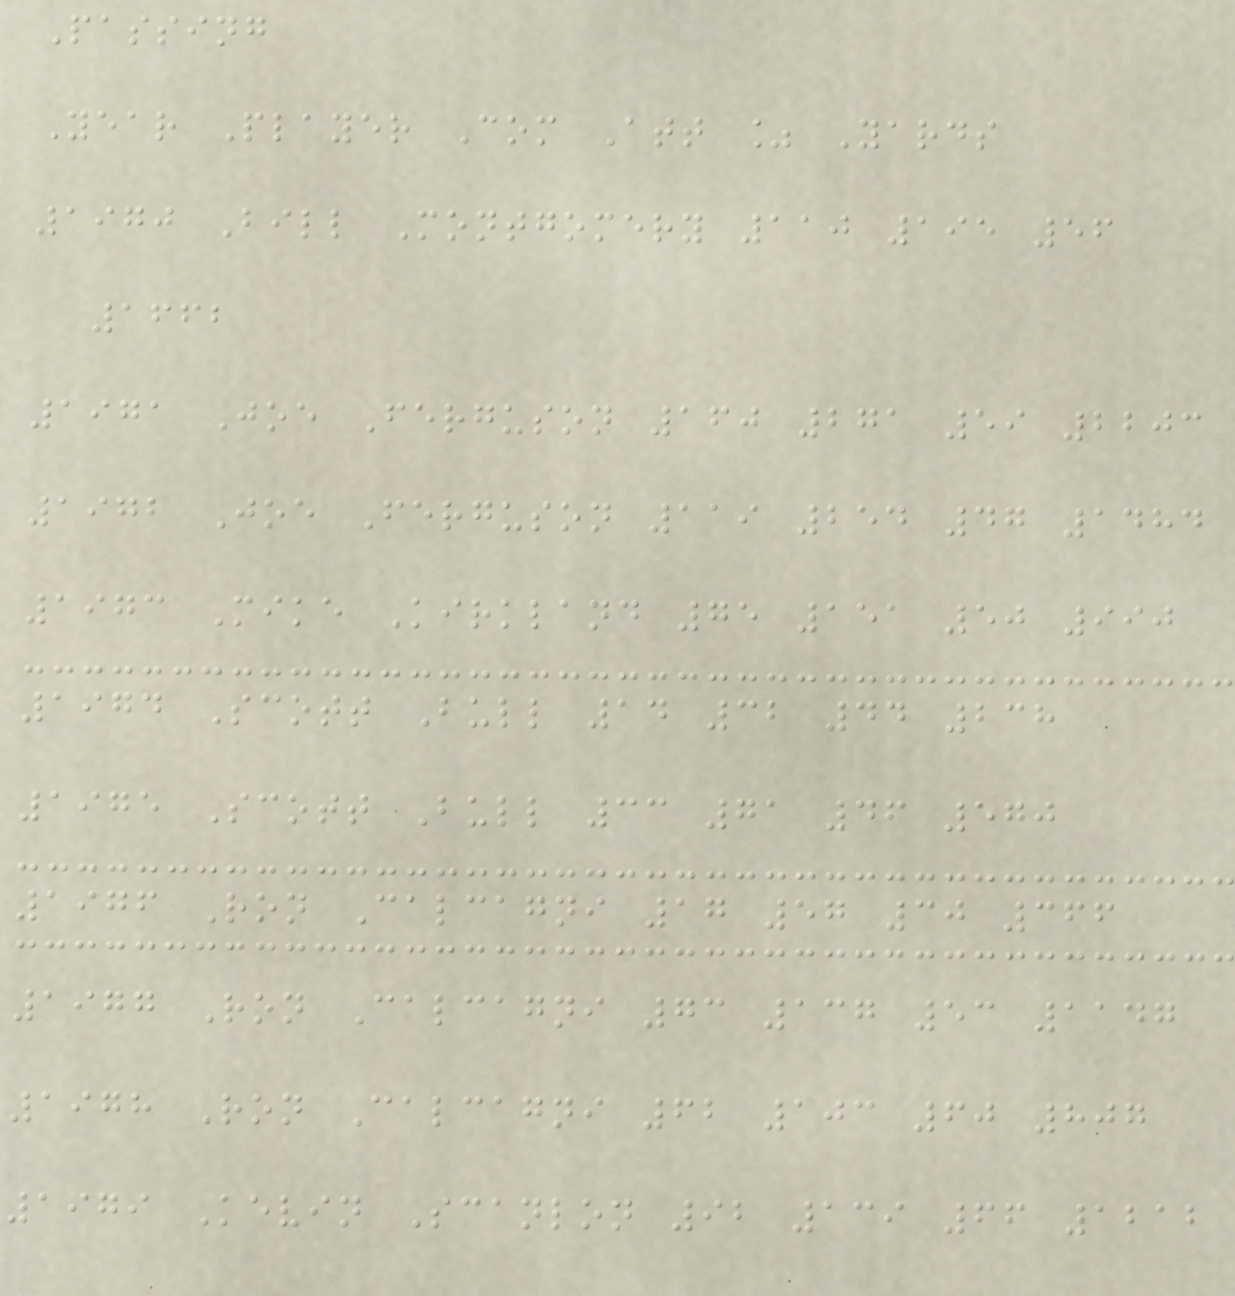Passing
Year Player Com Att % Yards
1970 Bill Montgomery 110 195 56
1662
1971 Joe Ferguson 160 271 59 2203
1972 Joe Ferguson 119 254 47 1484
1973 Mike Kirkland 75 151 50 990
1974 Scott Bull 14 32 44 238
1975 Scott Bull 33 71 46 570
1976 Ron Calcagni 17 57 30 366
1977 Ron Calcagni 73 137 53 1147
1978 Ron Calcagni 62 103 60 807
1979 Kevin Scanlon 92 139 66 1212
